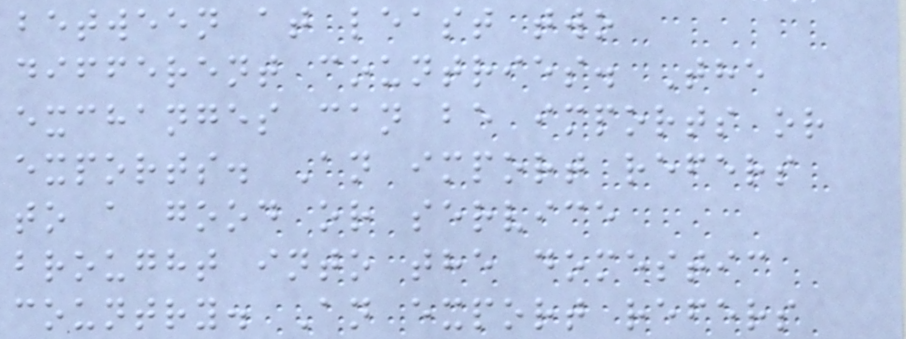between at least two
different countries. The
exchanges can be imports or
exports. An import refers
to a good or service
brought into the domestic
country. An export refers
